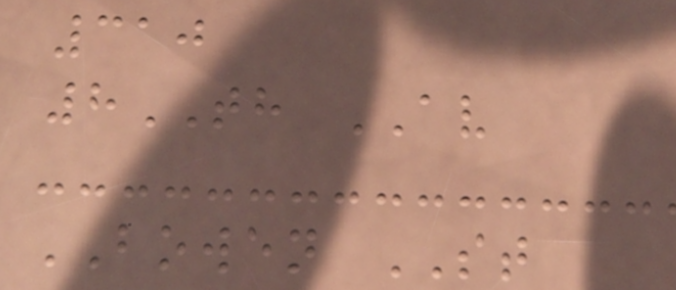310
8TH AV
BOWEN ST
